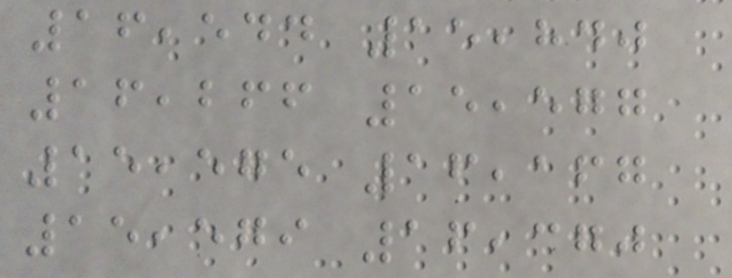16,544 15,840
16,266 15,577
15,575 16,167
15,579 16,370
